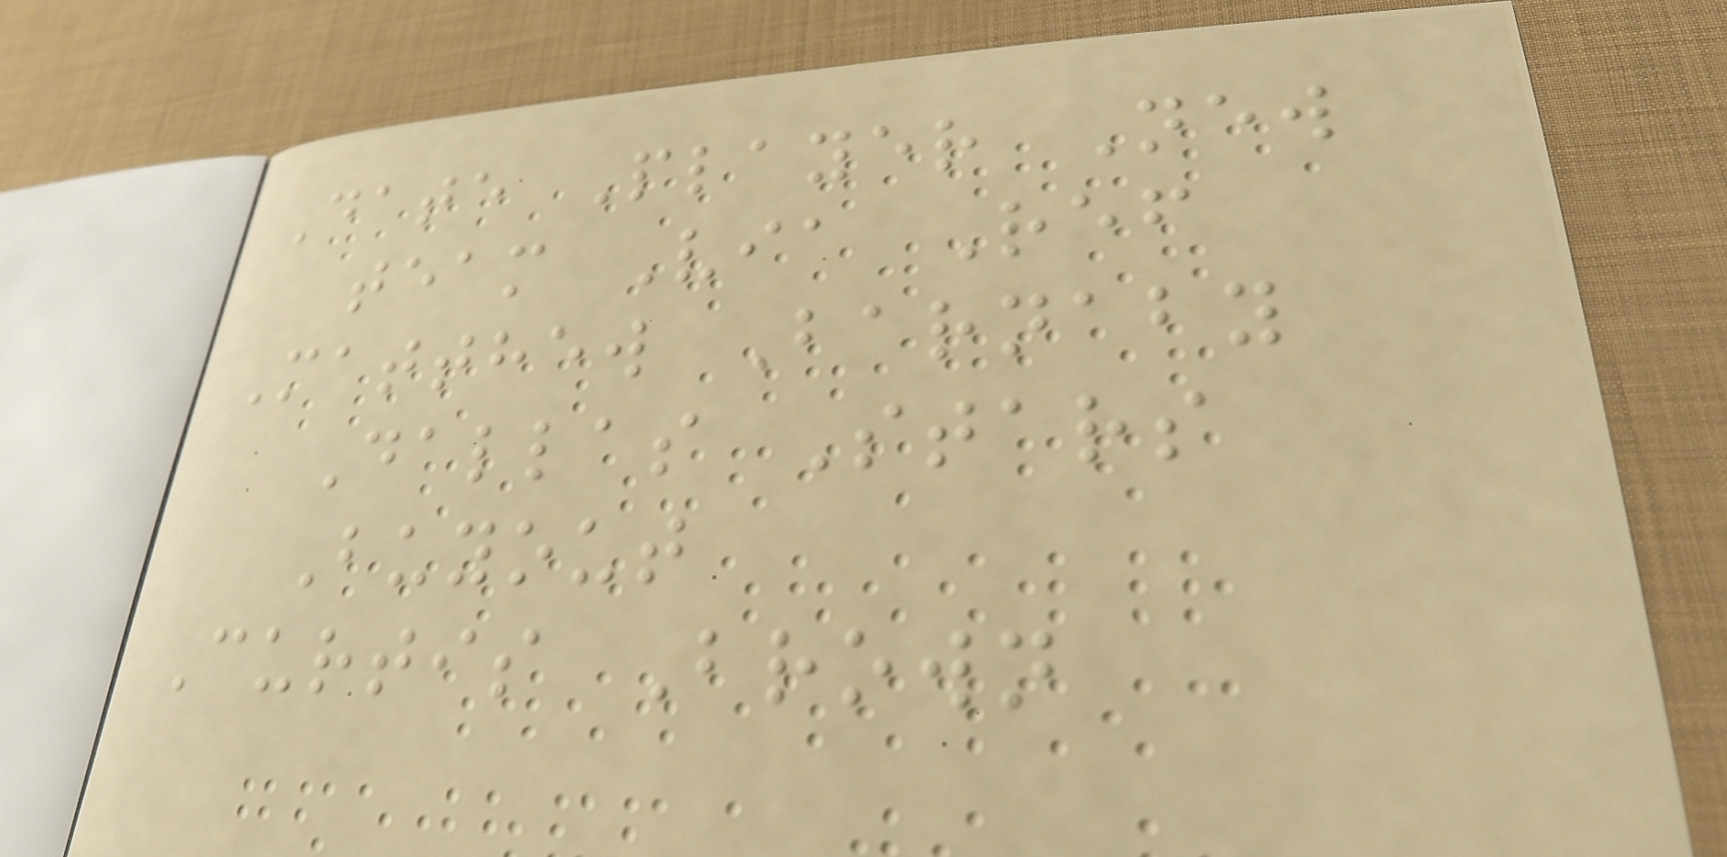Date Player New
team Via Ref
Matthew Barnaby
Dallas Stars
Buyout
Curtis Brown
